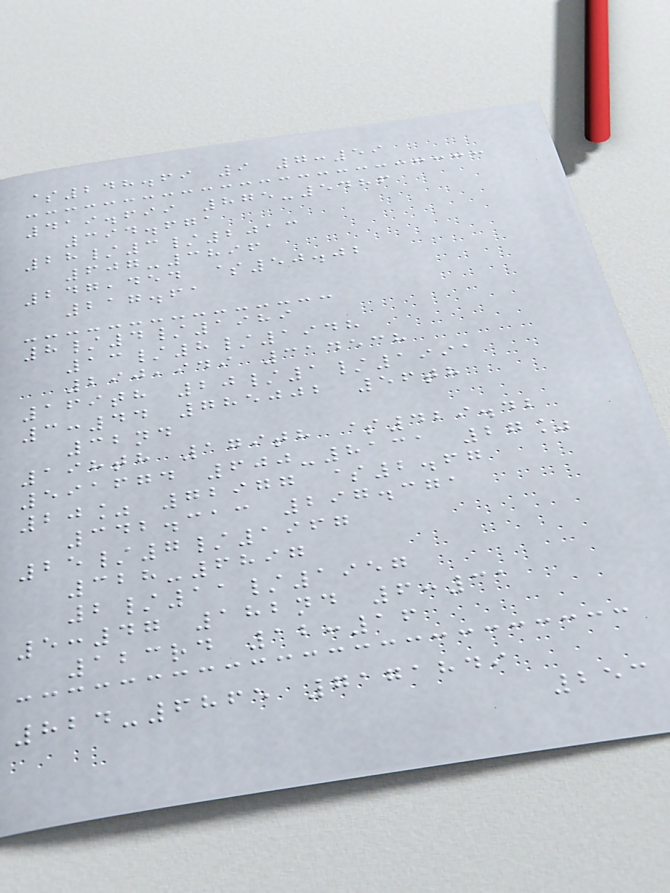$248.69 9 7:59
419.699 875-5486
394.671
28/3/2013
607-3896
247,454 $50.02
217.61
8/4/1989
13/8/1948
290,949 314538
169th 20/1/1991
3:44 785002 56th
32nd
198th 179th $429.42
591674 600-8131 27%
20% 72977 $2.67
342.313 297.371
25/7/1967
328-6897
2/11/1957
5:47 182nd 6:31
123rd 12:16
824-6865 7171849
253
